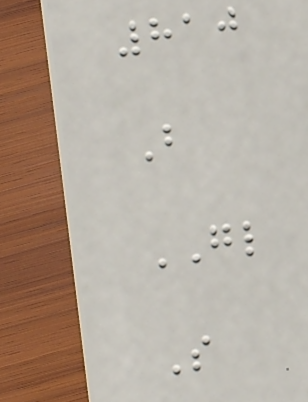810
B
GL
S
